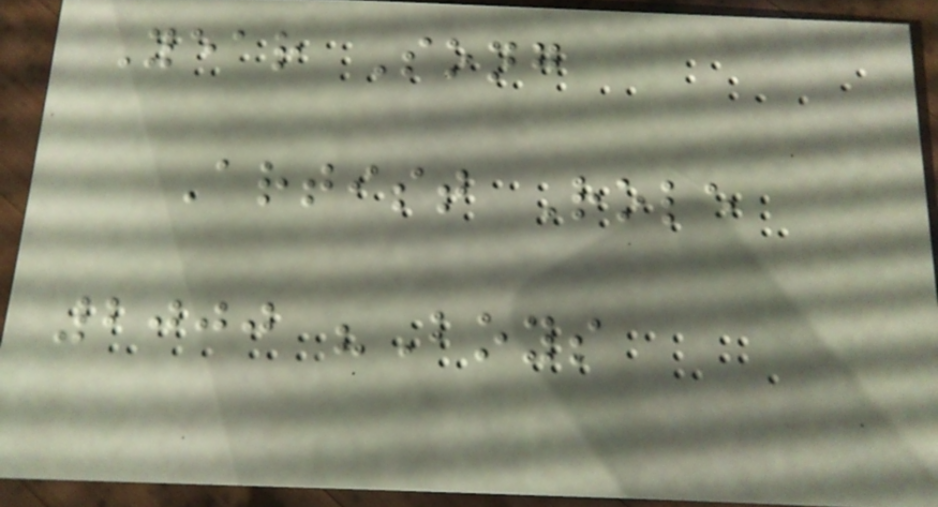Year Song
Artist Role
2000 "Boys
